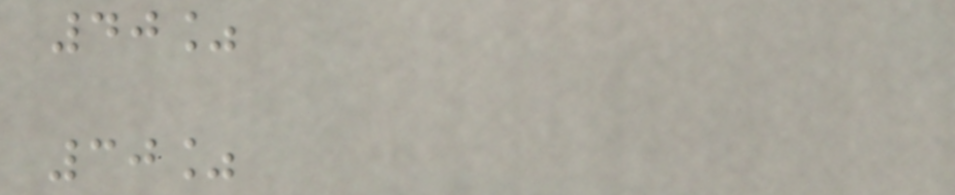40%
30%
